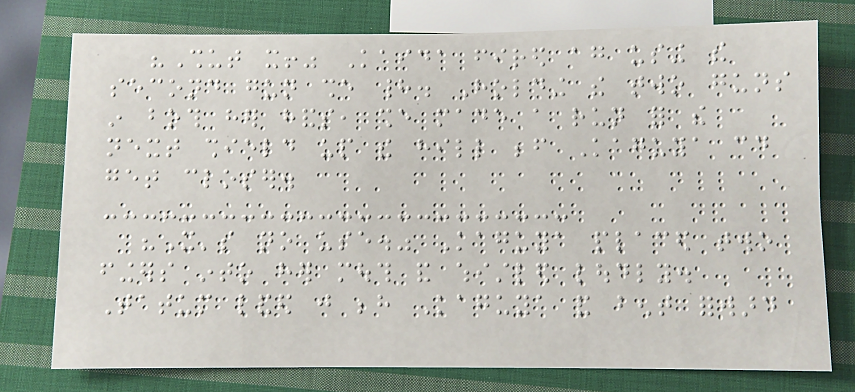"Shut it!" Kaida fired again using the
second gun she had. Holding the two guns
in both her hands, she made a run for the
next shield up the hill before Kaguya could
get closer.
"It's no use." Kaguya placed two
fingers into her mouth and whistled loudly.
Tatum landed just behind Kaguya and bent forward
